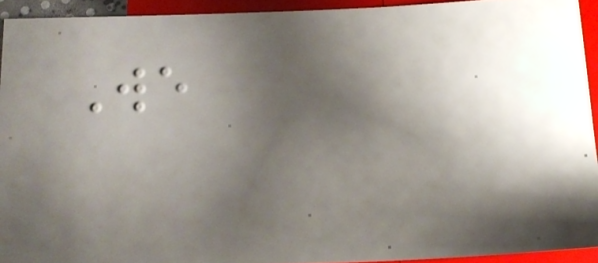We
